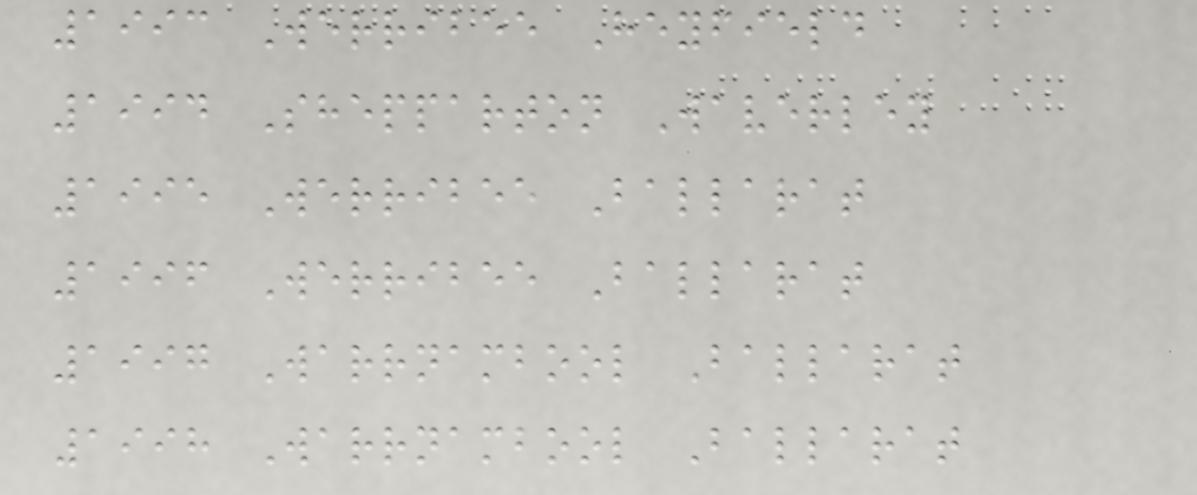1993 Werribee Heyfield
1994 Shepparton Waverley
1995 Werribee Ballarat
1996 Werribee Ballarat
1997 Warrnambool Ballarat
1998 Warrnambool Ballarat
